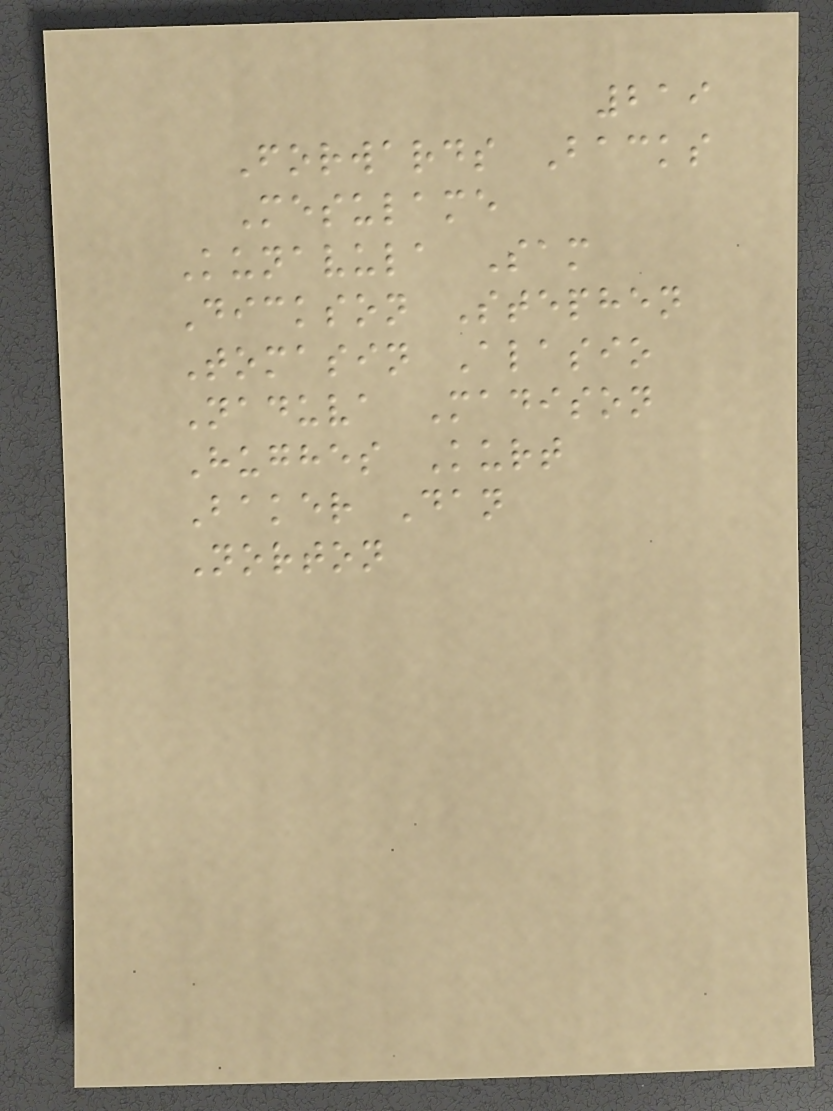219
Forwards Backs
Mesulame
Kunavula Sam
Dickson Stephen
Tomasin Alasio
Naduva Madison
Hughes Kurt
Baker Dan
Norton
